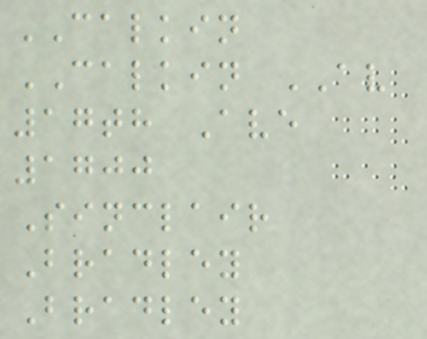CALKIN
CALKIN AV
17th Ave
1700
Sinclair
Bradley
Bradley
